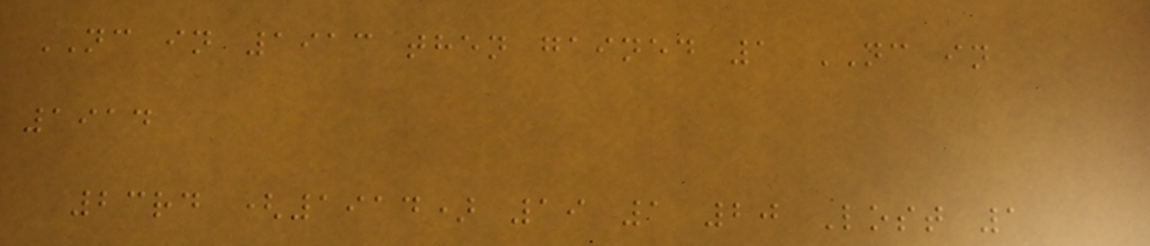NC in 1913 then gained 1 NC in
1914
23rd (1914) 19 1 20 Lost 1
